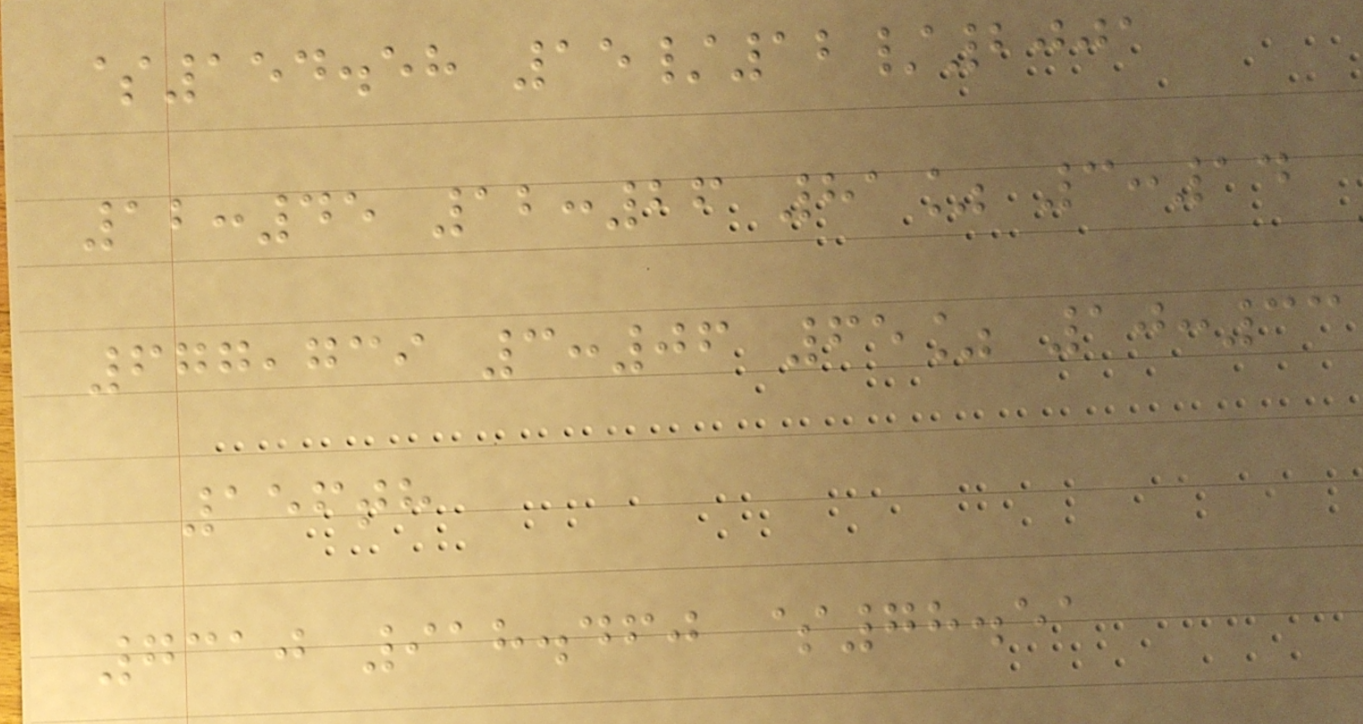$154.58 15/12/2001
12:45 12:26 81% 3:14
677,739 3:06 65% 10:33
156th
7310 918.460 $78.51
